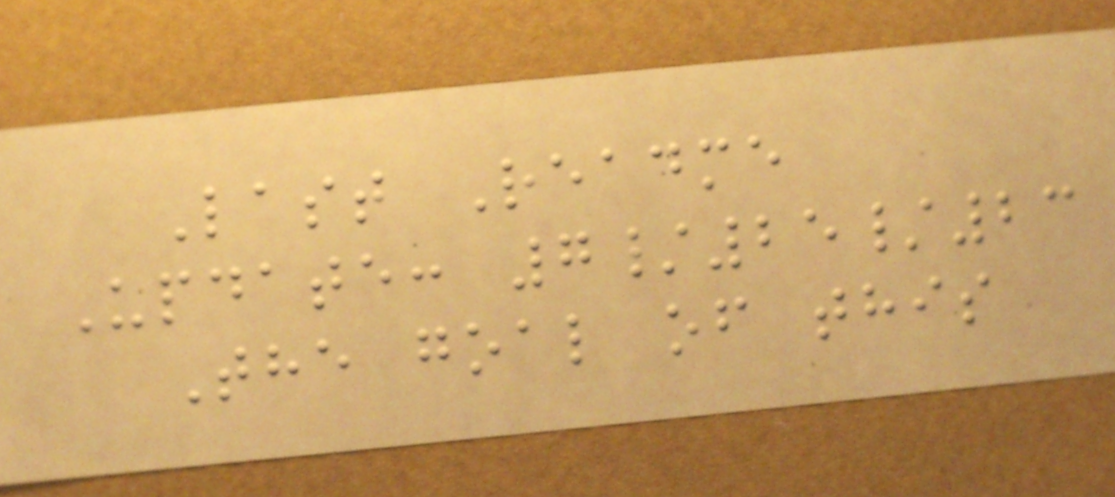Last Readme
Update: 7/25/23
The goal of this
